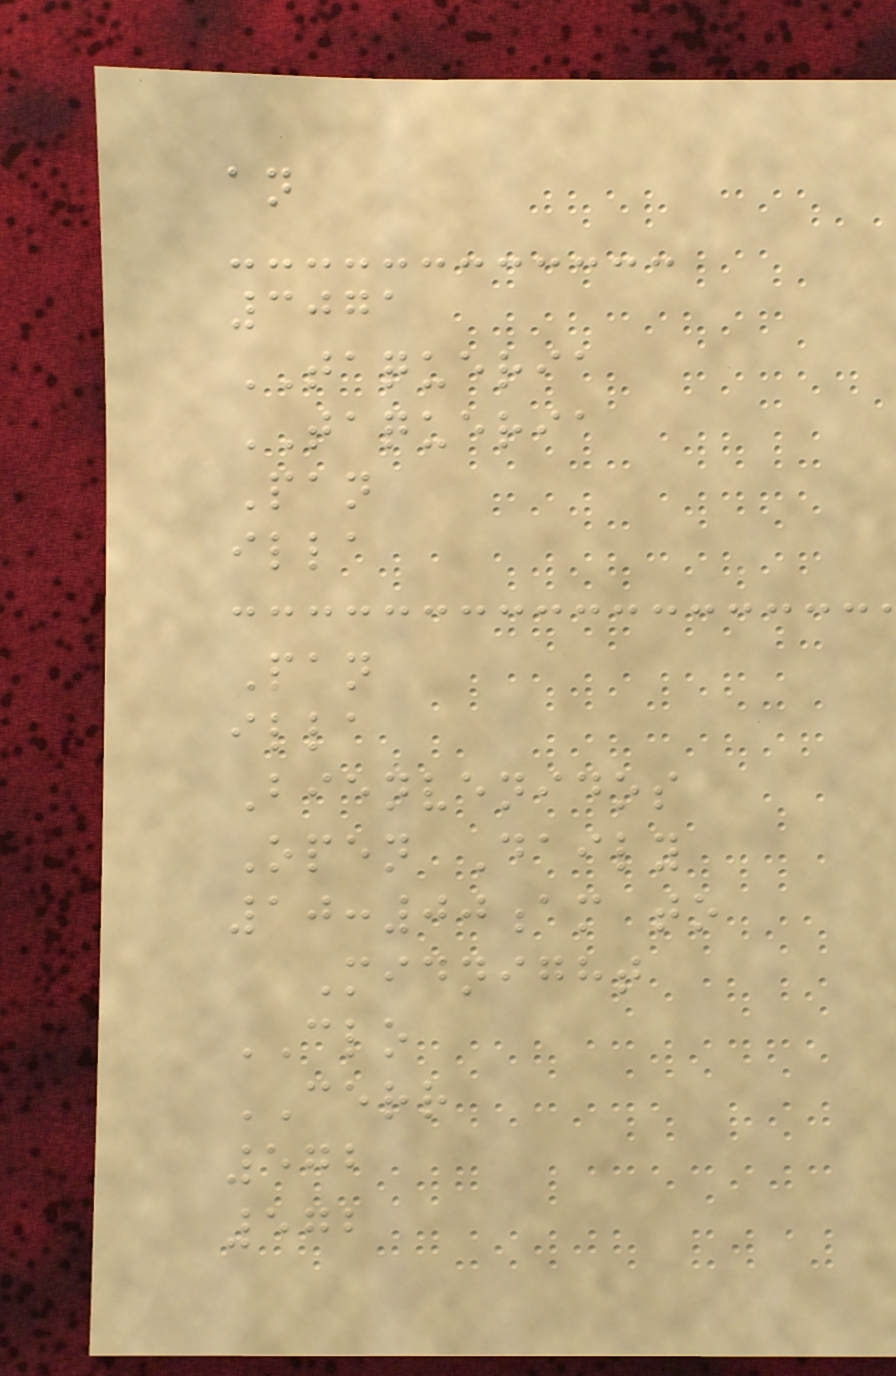an
3071
TAQUERIA
TAQUERIA
Pan
illa
Pan
illa
Bienvenidos
Open Daily
10:00am to
Midnight
CLO
CERR
572
572
